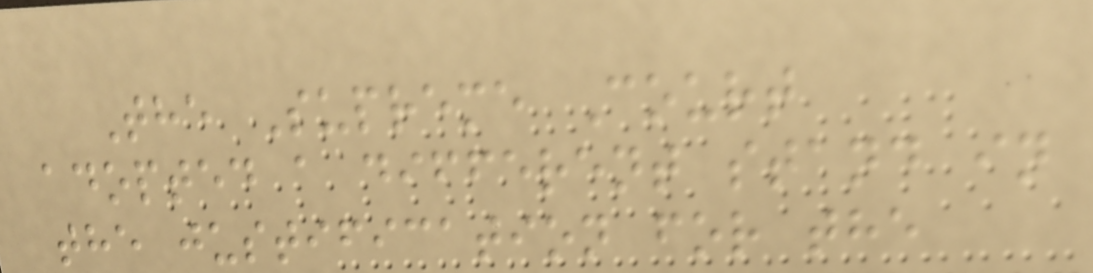The Supreme Court
adopted a different stand in
the justification for the
